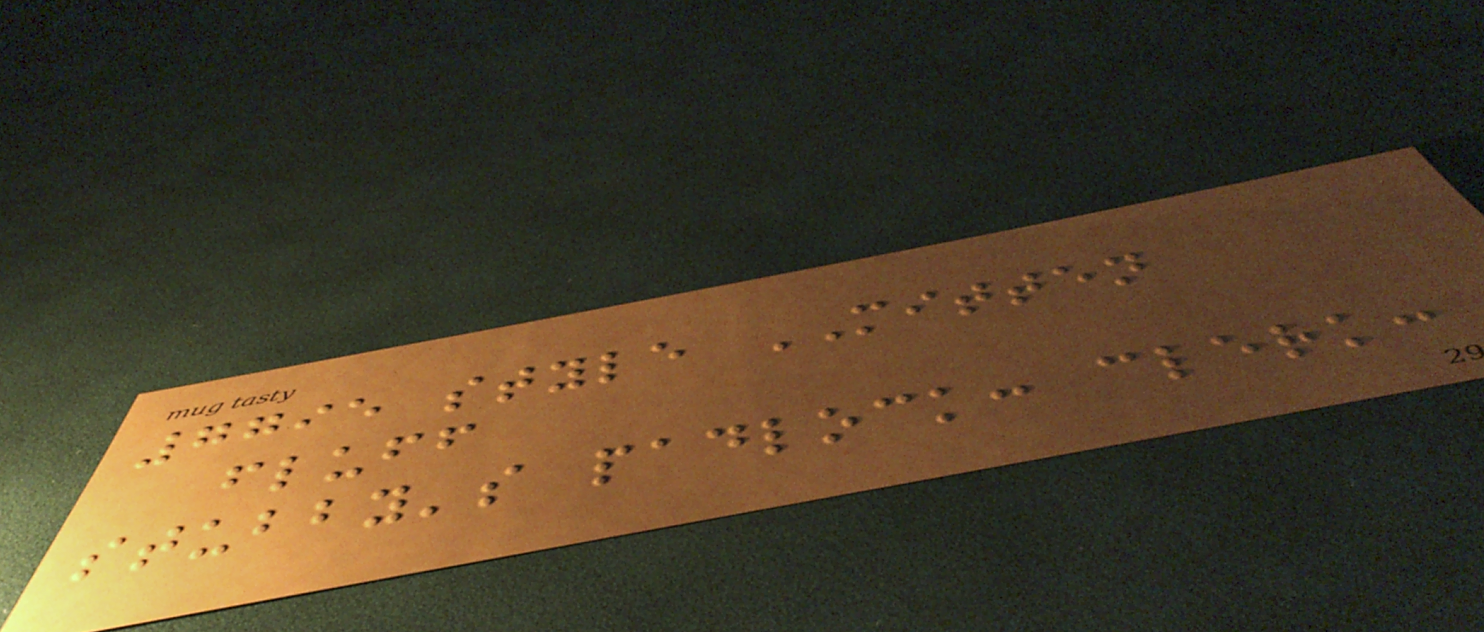7795 style MITTEN
fluff
stubby's padlock: clerk:
